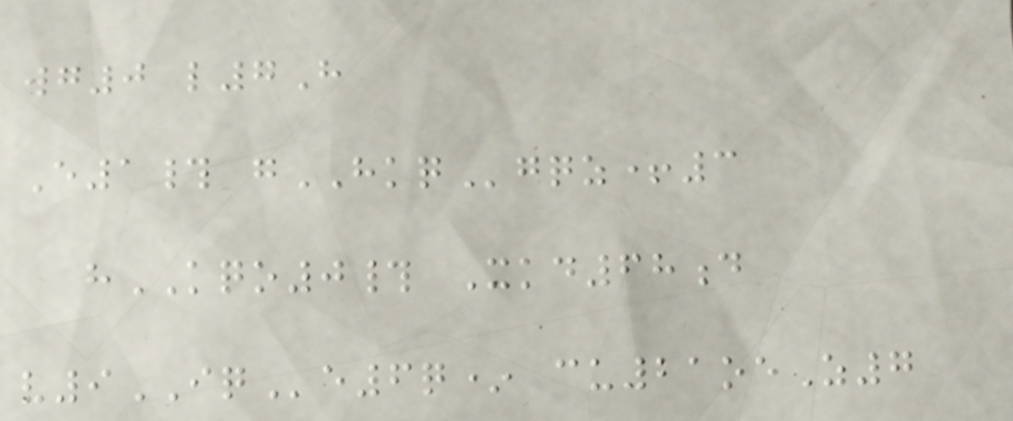wg0 l7H
E1# gHKQgqz+3
hKQO0# Xkd68d
v9IQe6q* cu21oeZ7
